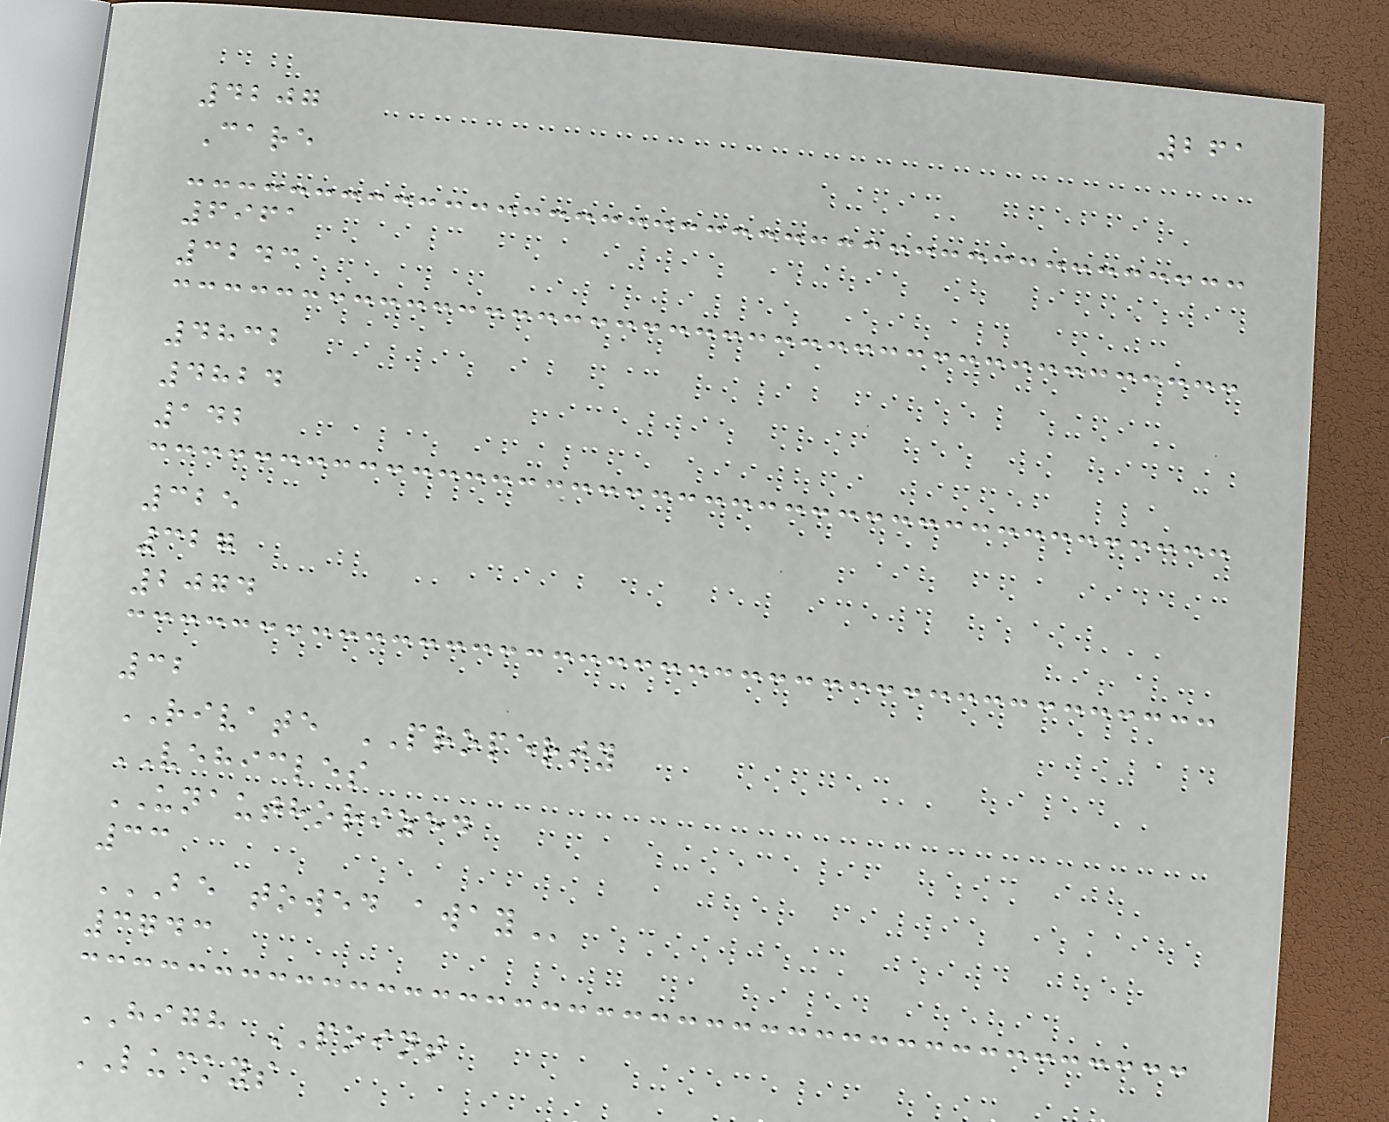261
4207
Care
6961
3243
4832
4824
142
325
327
2074
32
RIVATE PROPERTY
VEHICLES
UNAUTHORIZED
33
BE TOWED AWAY
3743
HIGH POINT
LUCKYS
